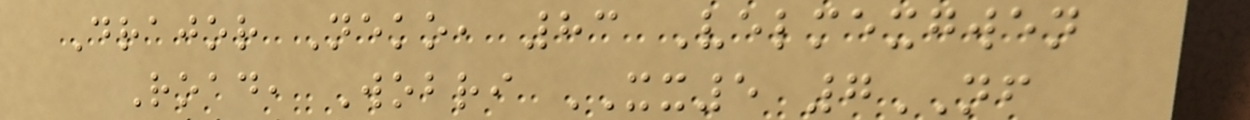Drajor Neko, 83 Velmexgwen
Road, Wobri XX5 7NF
